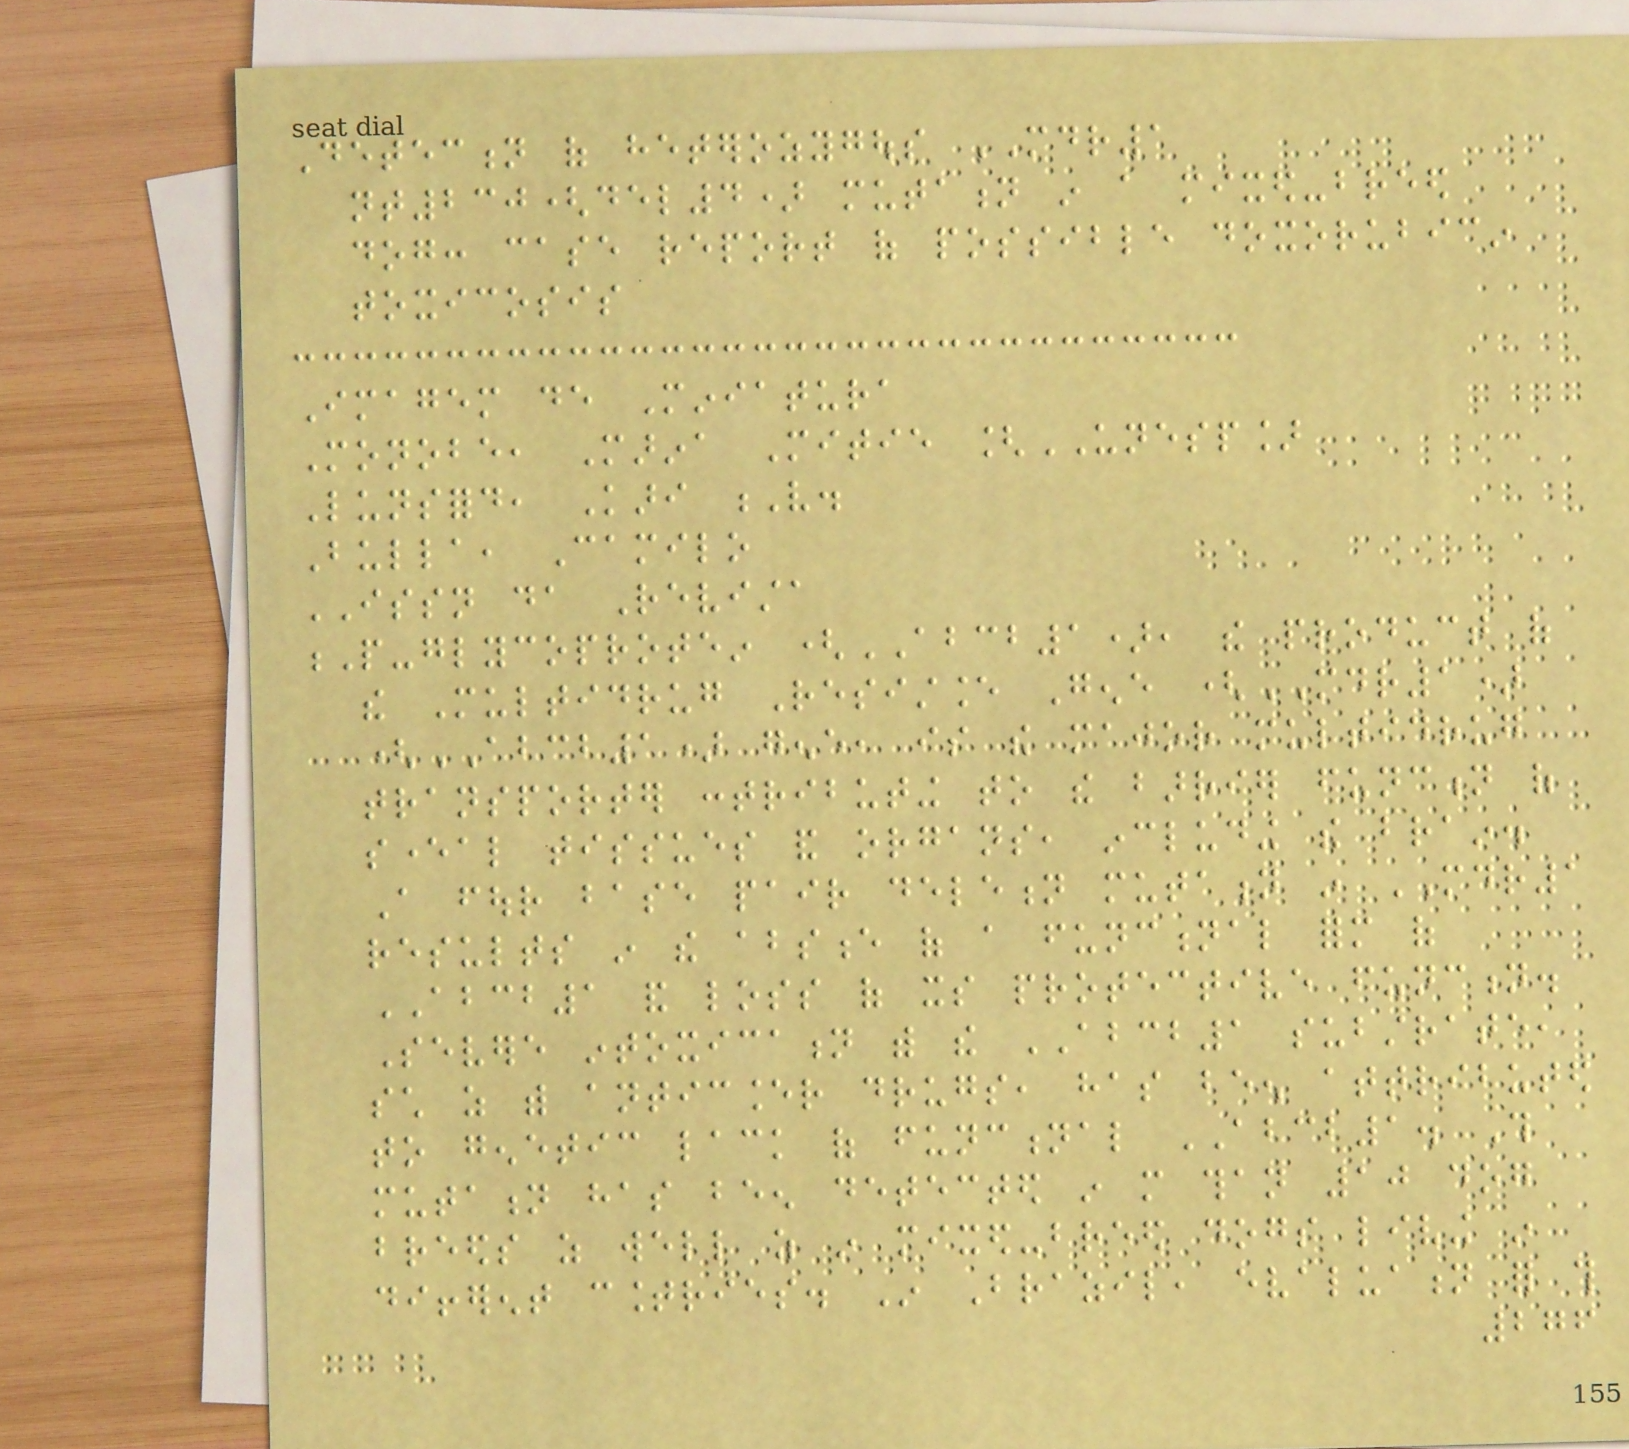Detection of heterozygous MDR1
nt230(del4) mutation in a mixed-breed
dog: case report of possible doxorubicin
toxicosis
Imagem de Miniatura
Monobe, Marina Mitie [UNESP]
Lunsford, Kari V.
Bulla, Camilo
ISSN da Revista
P-glycoprotein (ABCB1), the product of
the Multidrug Resistance Gene (MDR1)
(ABCB1) gene, is the major multidrug
transporter contributing to the barrier function of
several tissues and organs, including the brain.
A four base pair deletion mutation in MDR1
results in the absence of a functional form of
ABCB1 and loss of its protective function.
Severe intoxication with the ABCB1 substrate,
such as with anticancer drugs, has been attributed
to genetic lack of functional ABCB1. This
mutation has been detected in more than 10 dog
breeds as well as in mixed-breed dogs living in
different countries. In Brazil, evaluation for this
276
